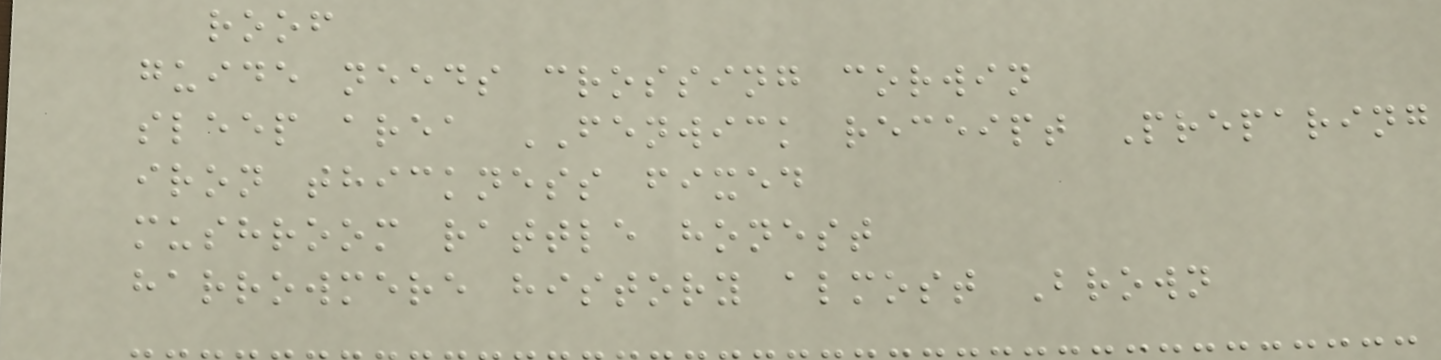roof
guide needs crossing corwin
sleep area FENWICK receipt Preparing
iron thickness fixed
mushroom rattle honest
harrowmere history almost Brown
